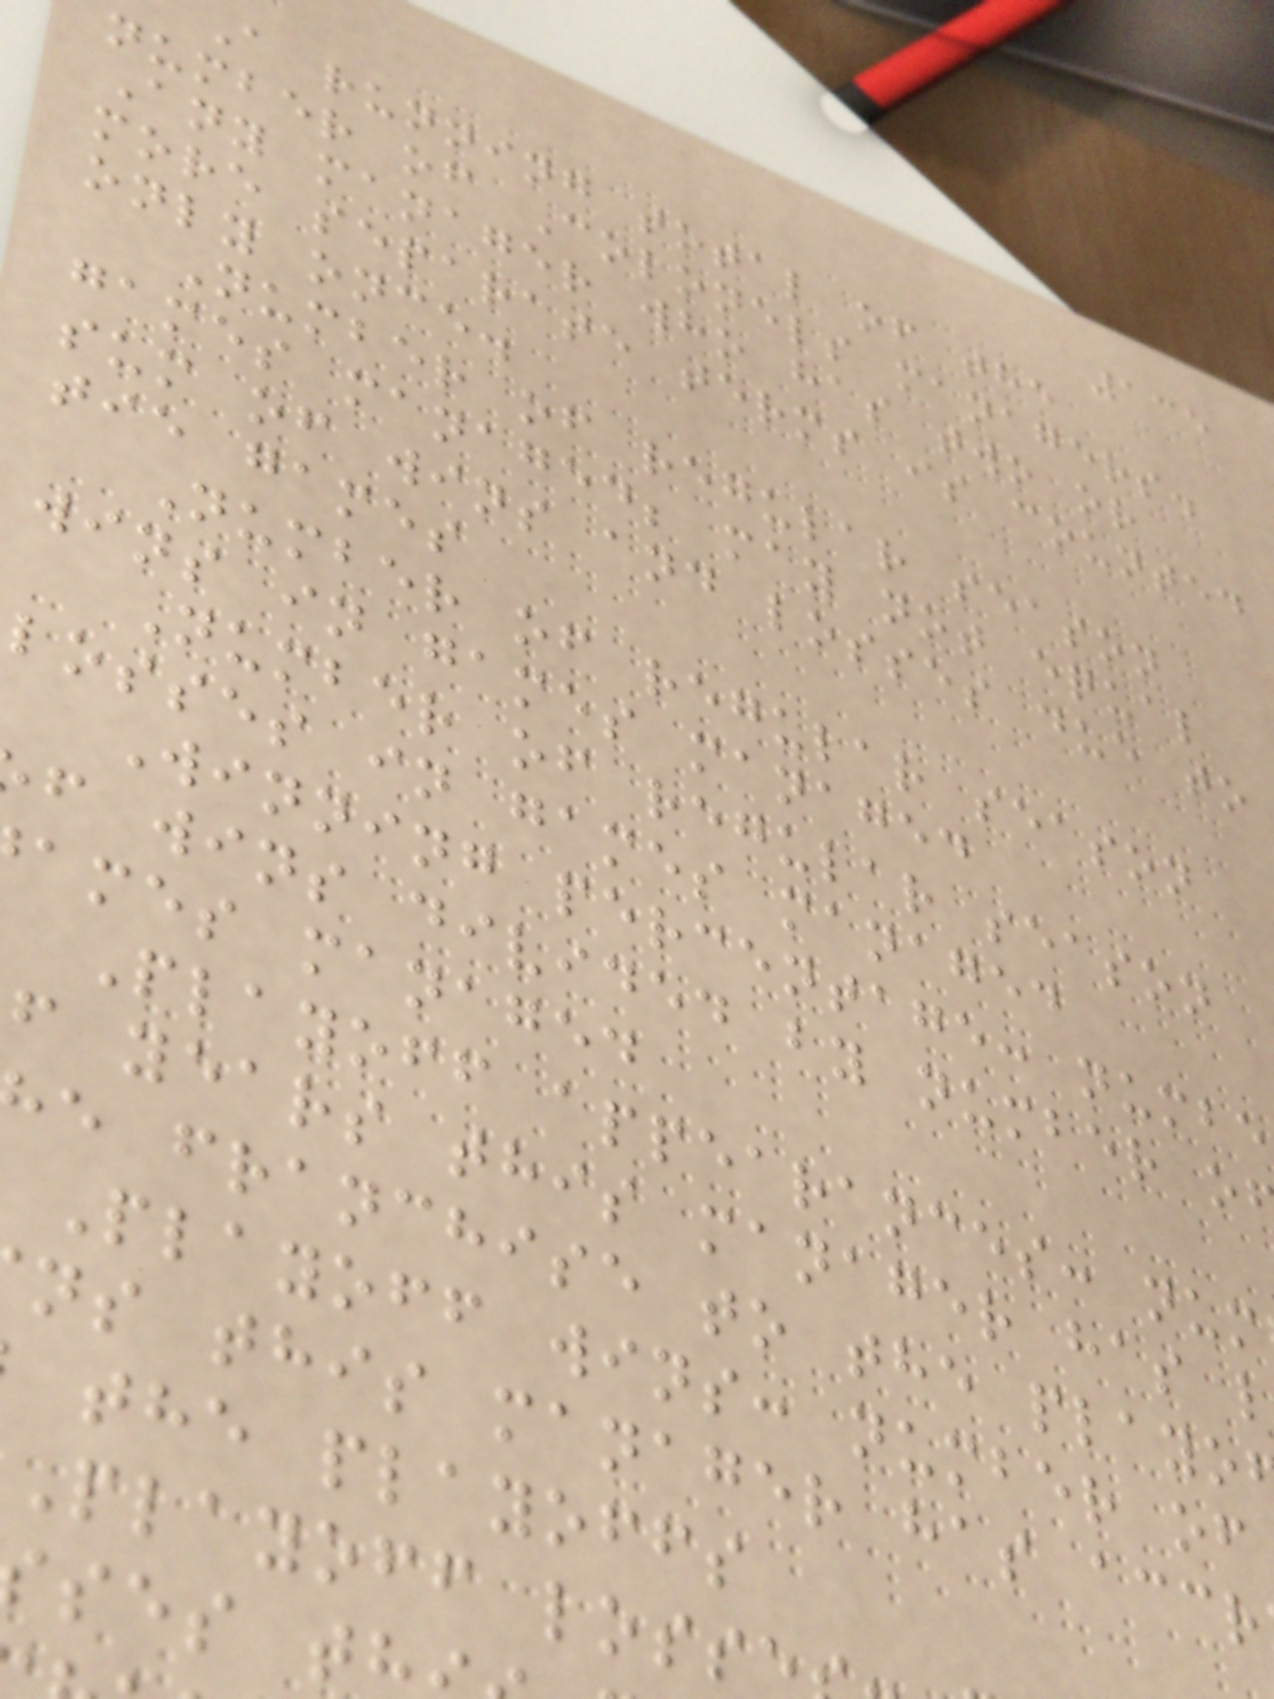135
A running total of the
number of Colonels managers.
Any manager who has two or
more separate terms is counted
only once.
Number of regular season
games managed; may not equal
sum of wins and losses due to
tie games
Number of regular season
wins in games managed
Number of regular season
losses in games managed
Winning percentage: numbe
f wins divided by number o
ames managed
Playoff appearances: num
f years this manager has l
e franchise to the playo
Playoff wins: number of
ns this manager has accr
the playoffs
Playoff loss
